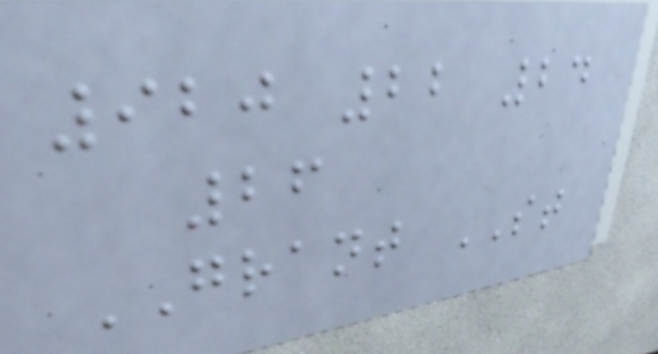920 22 24
26
GRANT ST
